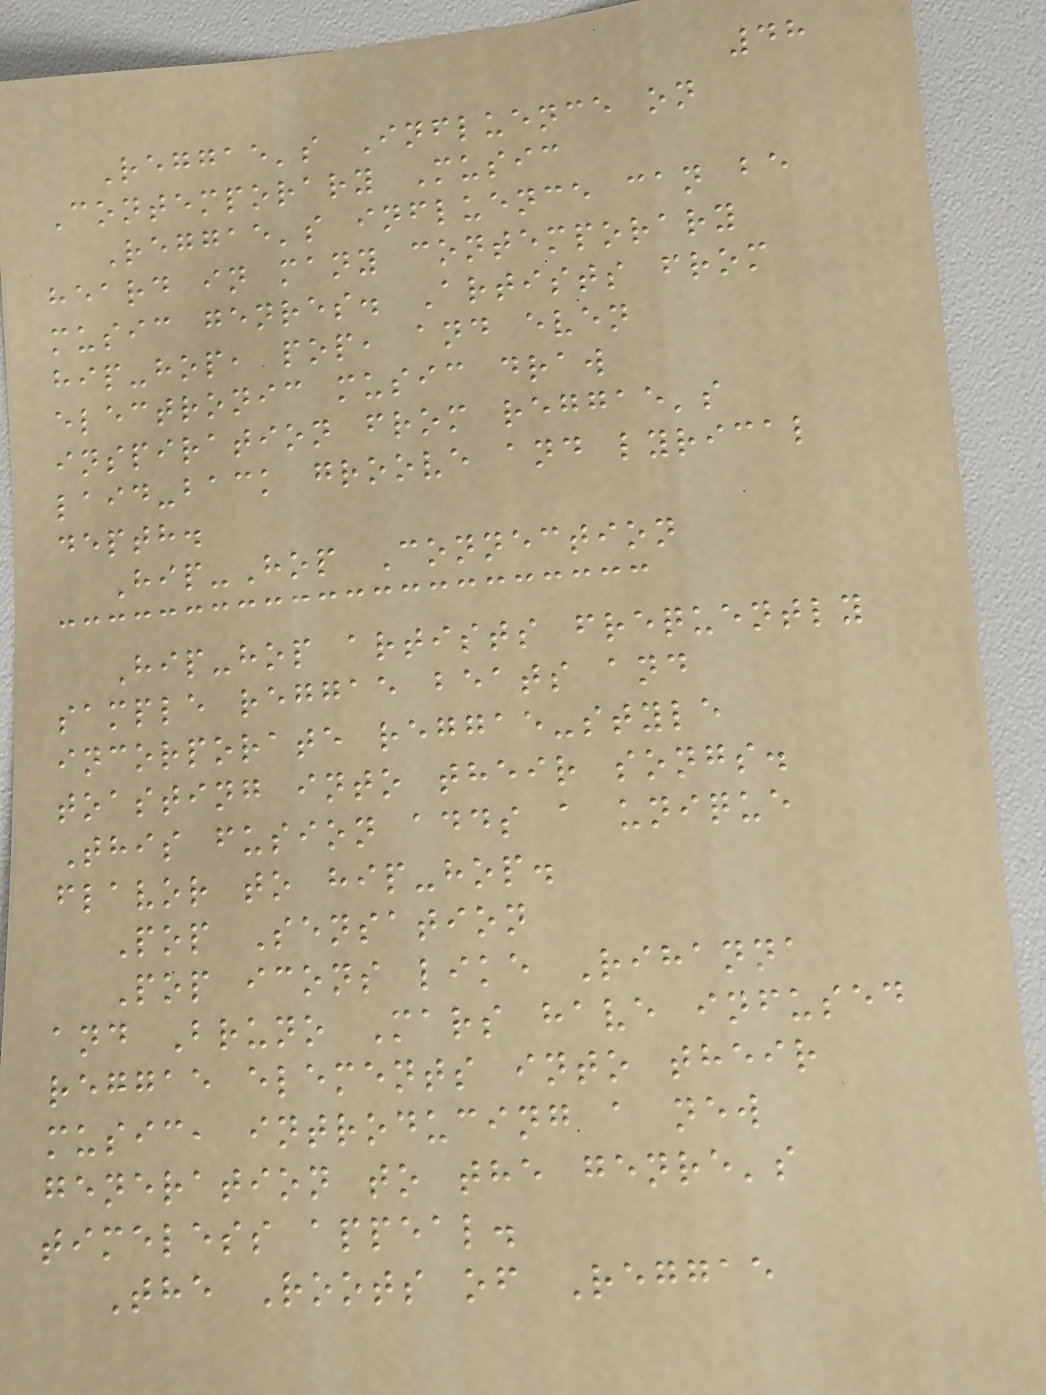48
Reggae's Influence on
Contemporary Music
Reggae's influence can be
heard in many contemporary
music genres. Artists from
hip-hop, pop, and even
electronic music draw
inspiration from reggae's
laid-back groove and lyrical
depth.
Hip-Hop Connection
Hip-hop artists frequently
sample reggae beats and
incorporate reggae-style
toasting into their songs.
This fusion adds a unique
flavor to hip-hop.
Pop Sensation
Pop icons like Rihanna
and Bruno Mars have infused
reggae elements into their
music, introducing a new
generation to the genre's
timeless appeal.
The Roots of Reggae
